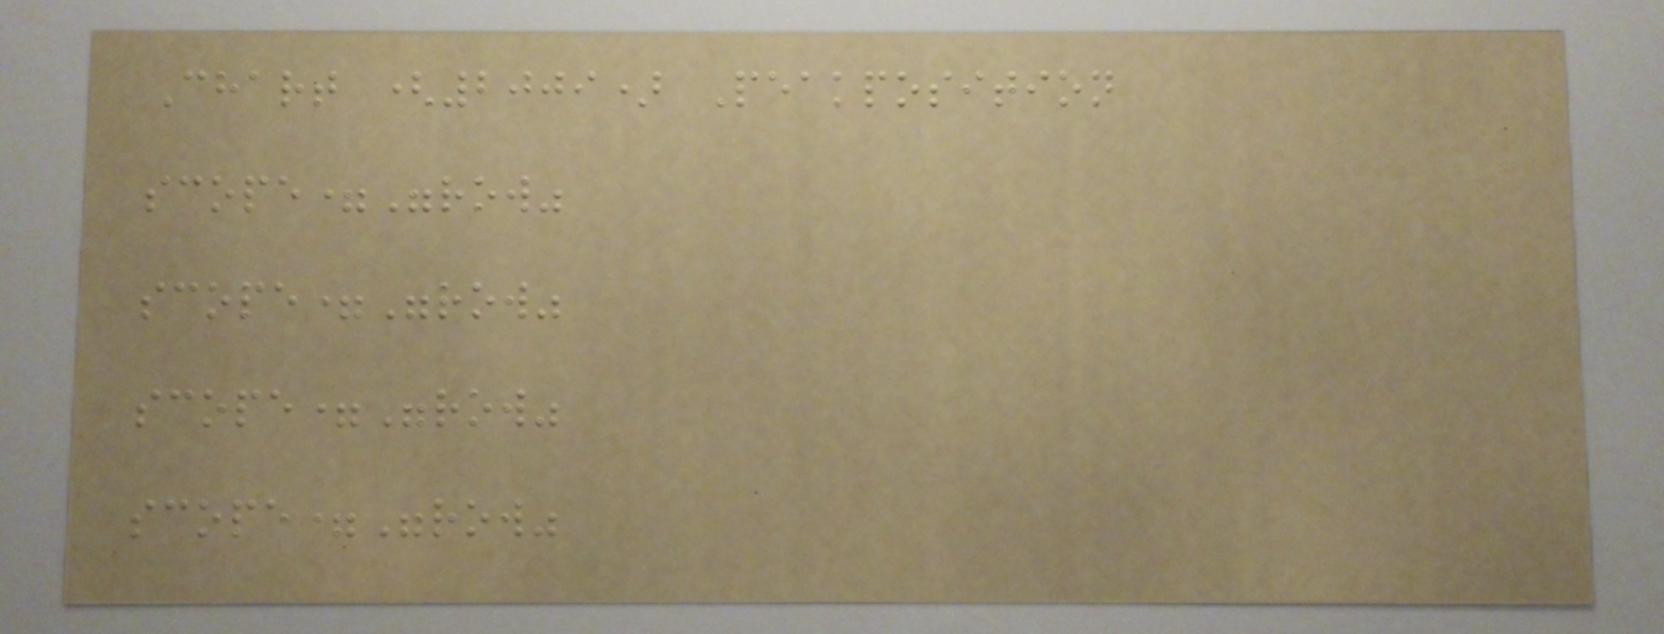Chart (2009) Peakposition
scope="row"
scope="row"
scope="row"
scope="row"
